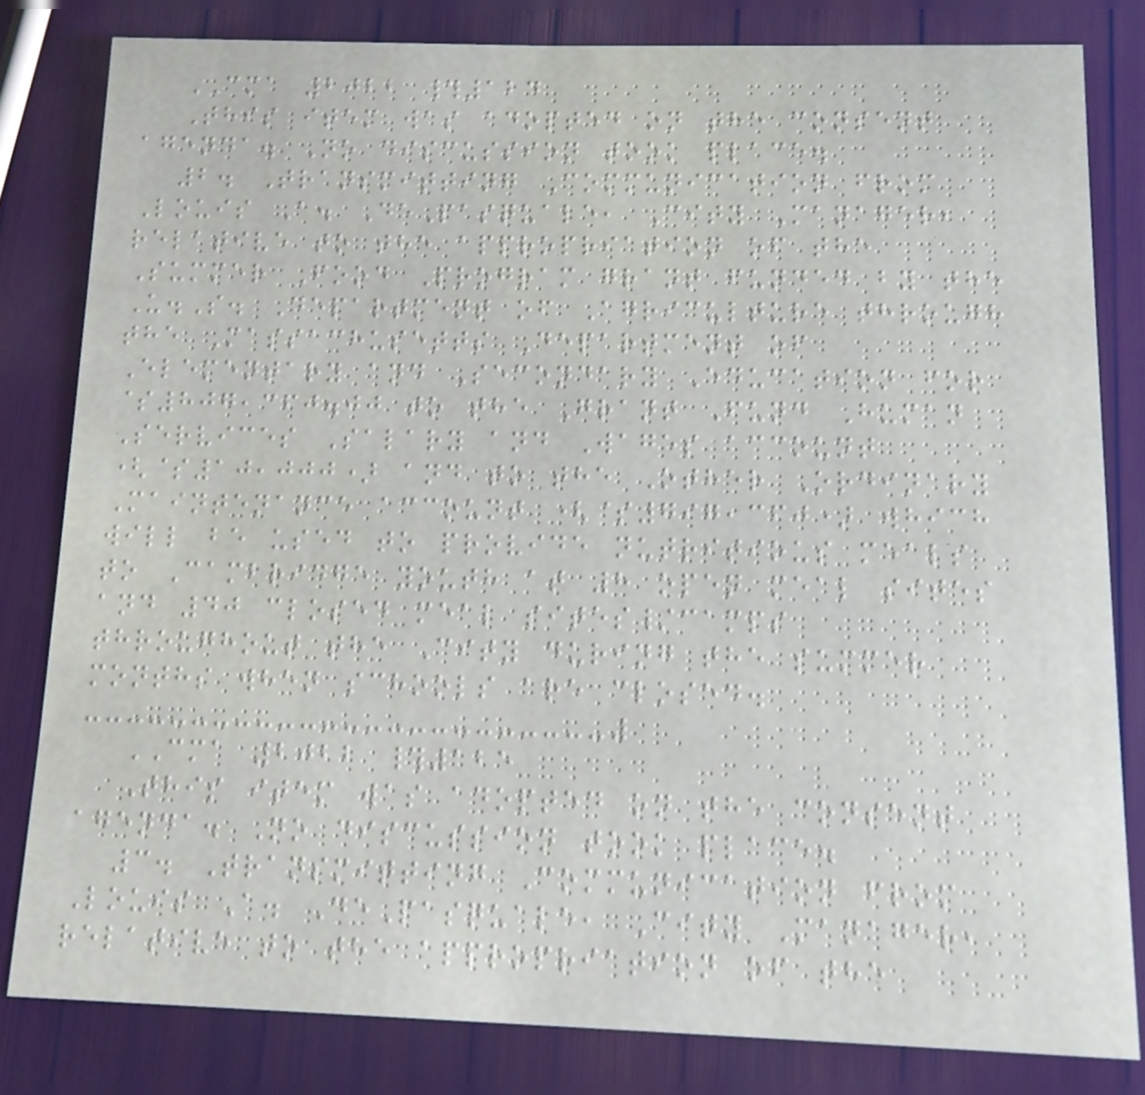CMA 2022 #124
This item was adopted on the consent
agenda. No discussion took place.
2. Transmitting Communication from
Louis A. DePasquale, City Manager,
relative to the appropriation of the
Summer Food Program grant funded by the
U.S. Department of Agriculture through
the Massachusetts Department of
Elementary and Secondary Education for
$807,360.00 to the Grant Fund Human
Services Salary and Wages account
($10,000) and to the Other Ordinary
Maintenance account ($797,360) which
will be used to provide nutritious meals
to Cambridge youth at 8 open meal sites
and 40 closed meal sites/camps
throughout the City during the summer
months when schools are closed.
CMA 2022 #125
This item was adopted on the consent
agenda. No discussion took place.
3. Transmitting Communication from
Louis A. DePasquale, City Manager,
relative to the appropriation of the
